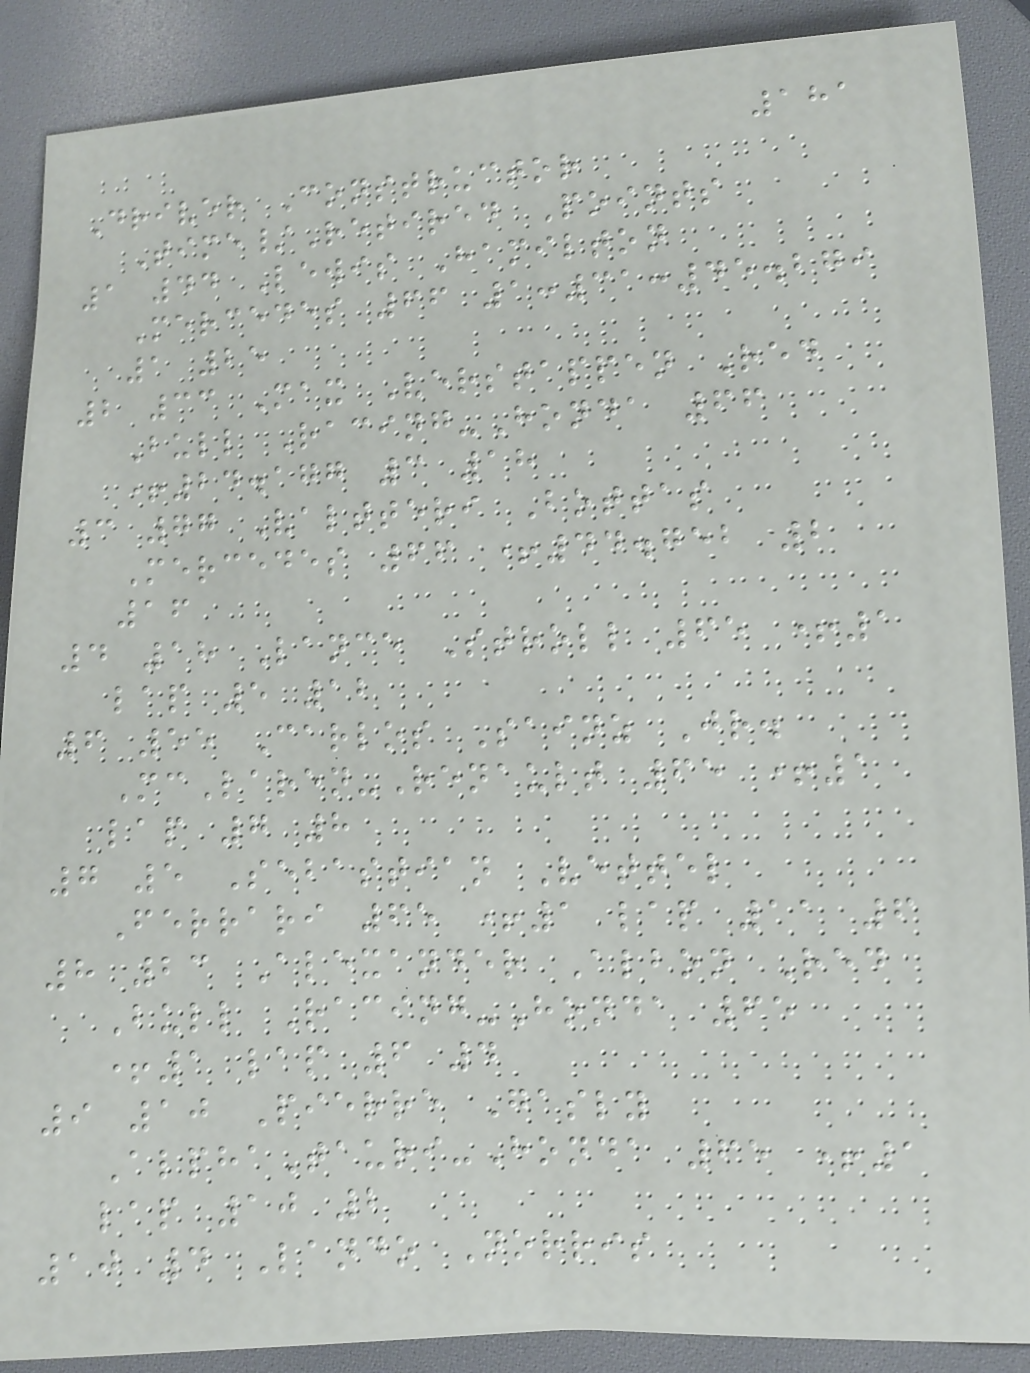181
Driver Constructor
Time/Retired Points
1 44 Lewis Hamilton
Mercedes 66 1:31:45.279
1 25
2 33 Max Verstappen Red
Bull Racing-Honda 66
+24.177 3 18
3 77 Valtteri Bottas
Mercedes 66 +44.752 2
16
4 18 Lance Stroll 65 +1
lap 5 12
6 55 Carlos Sainz Jr.
McLaren-Renault 65 +1
lap 7 8
7 5 Sebastian Vettel
Ferrari 65 +1 lap 11 6
8 23 Alexander Albon Red
Bull Racing-Honda 65
+1 lap 6 4
9 10 Pierre Gasly
AlphaTauri-Honda 65 +1
lap 10 2
10 4 Lando Norris
